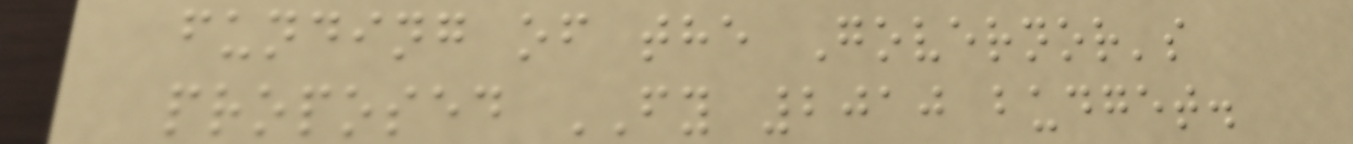funding of the Governor's
proposed FY 2010 budget.
